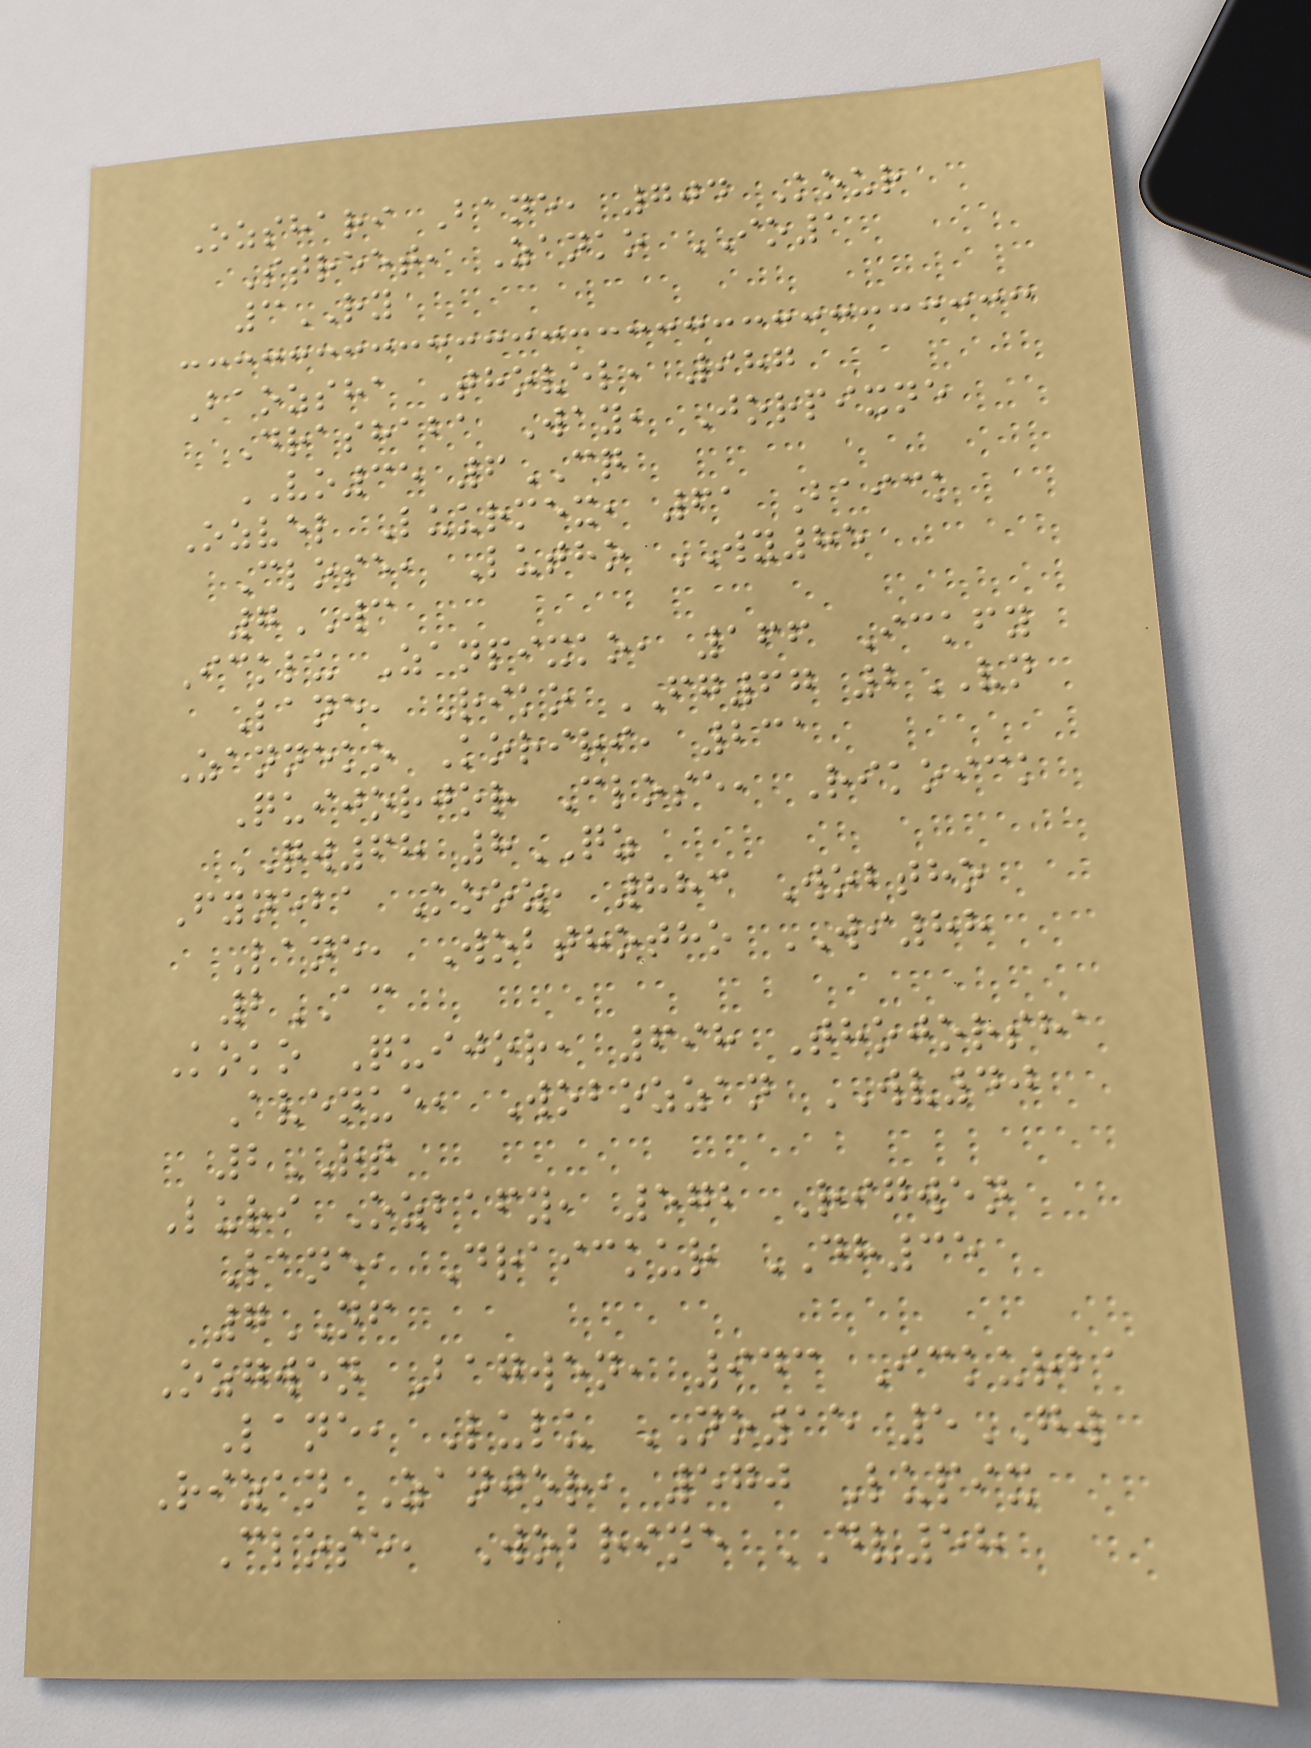Ozshari Bane, 704 Kour
Street, Zanko IO1
3RY
Baozsha Thovel, 987
Drashaba Way, Jorpixne
VO35 6CQ
Ozvel Luurmex, 61 Baick
Close, Lutho WY85
7WC
Icklu Zanpixko, 166 Ickfy
Lane, Riko FG67 2VN
Zanneko Koriri, 231
Quijorjor Close, Rikoick
QW68 8QZ
Fyneba Kooz, 883 Wobtho
Lane, Wobthotho WI88
2AC
Koko Quijor, 698 Thojorsha
Avenue, Wobozzan WV40
2RT
Luri Ozbafy, 572 Rigwen
Lane, Draickur DH35
7NF
Ozgwen Bagwen, 943 Ickurba
Lane, Lulu NO15 5GW
Rizan Zanjor, 570 Lupix
Close, Wobrine DV58
